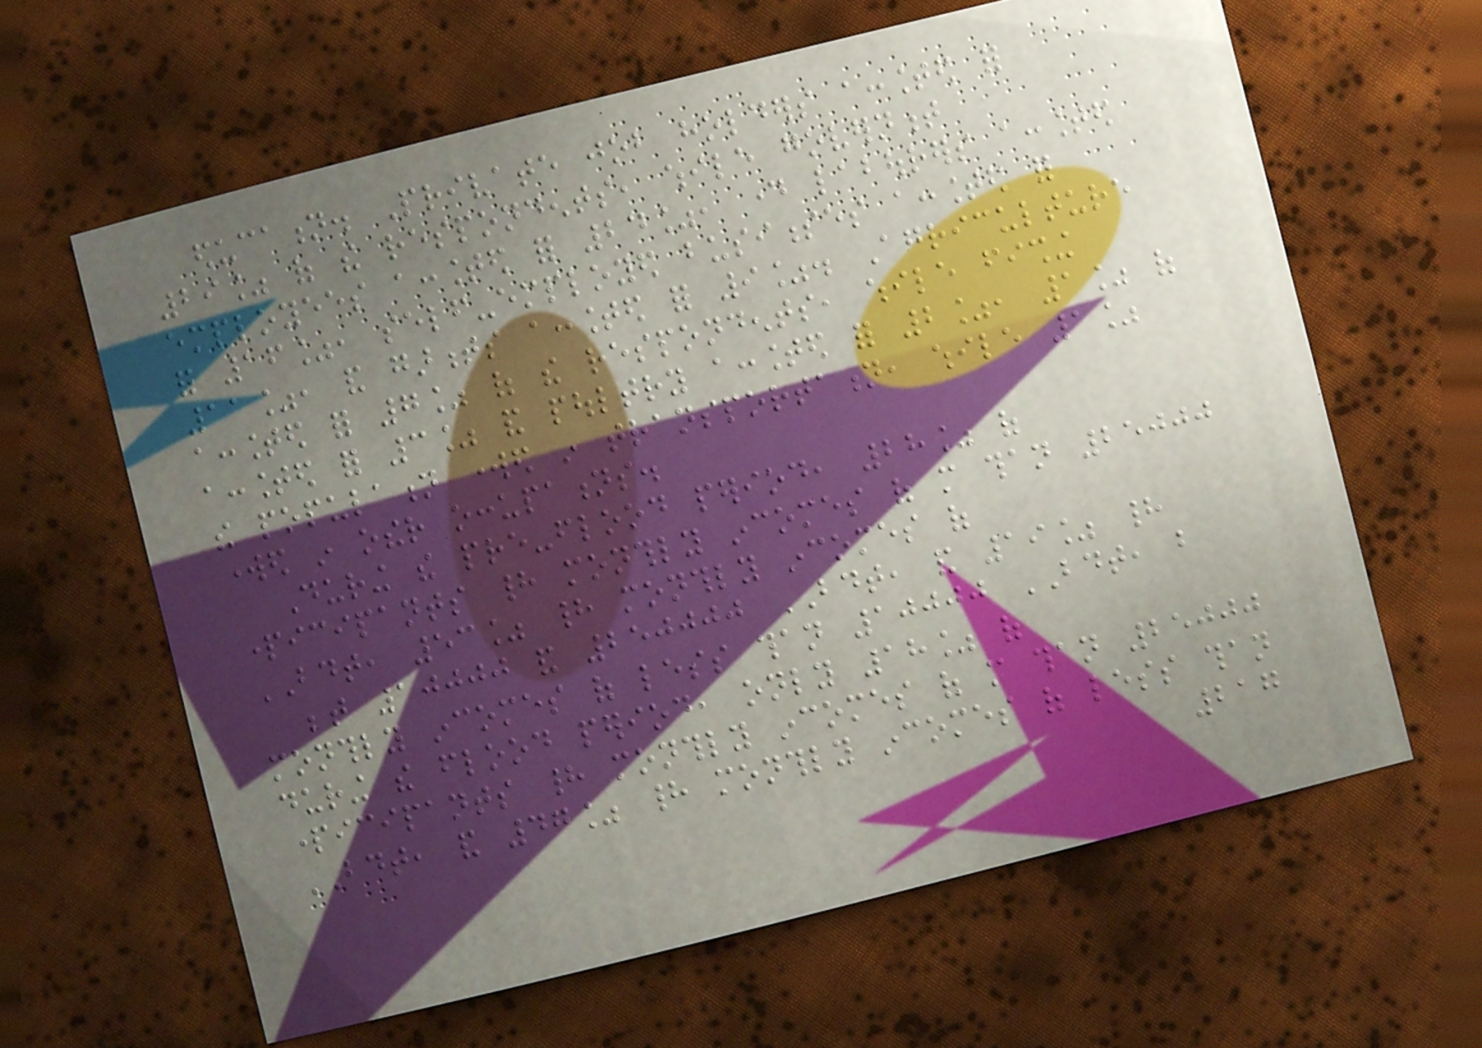education. Private job holders accounted for
29% of the respondents, while government
employees accounted for 24%, day labourers accounted
for 16%, self-employed businesses accounted for
11%, and garments accounted for 9%. Agriculture
accounted for 7% of the respondents, while fishing
accounted for 3% and poultry accounted for 2%, 1% of
the population worked in transportation, while 1%
worked in other occupations.
During the pre-flood period, 28% of
participants had monthly incomes of more than 25000
BDT, 53% had monthly incomes of
between 10000 and 250000 BDT, and 19% had
monthly incomes of less than 10000 BDT, but
during the flood period, only 18% of
participants had monthly incomes of more than 25000
BDT, and 47% had monthly incomes of less than
217
